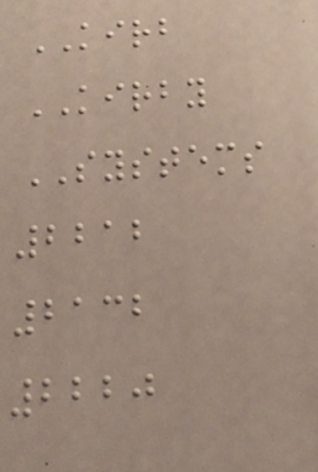KIRB
KIRBY
SYSTEMS
2212
2132
2220
